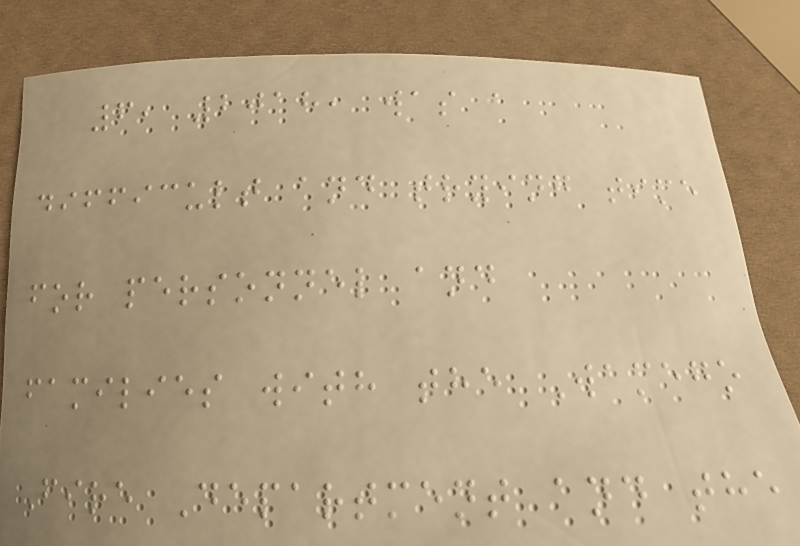6, 2018, was a
difficult and trying time
for personnel and
families with the Wamego
Fire Department and the
